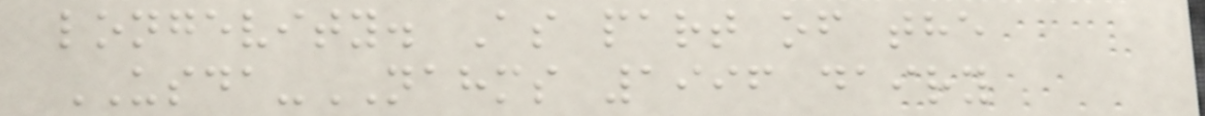longevity. As part of the
USDA-NAHMS 1996 dairy
